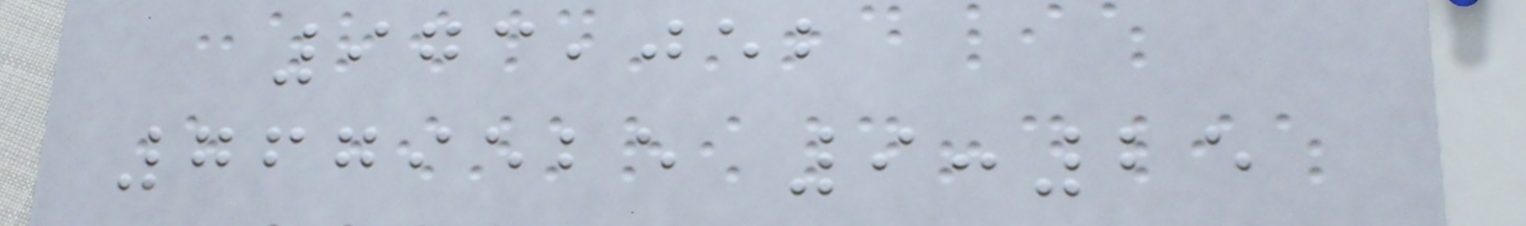973,052
7679525 9:25
